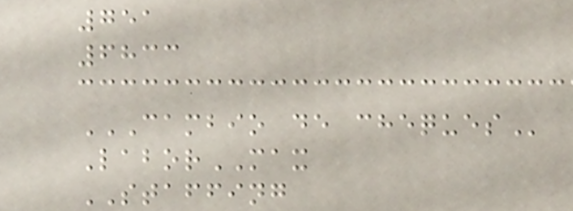751
6833
CAMBIO DE CHEQUES
LaborMAX
STAFFING
